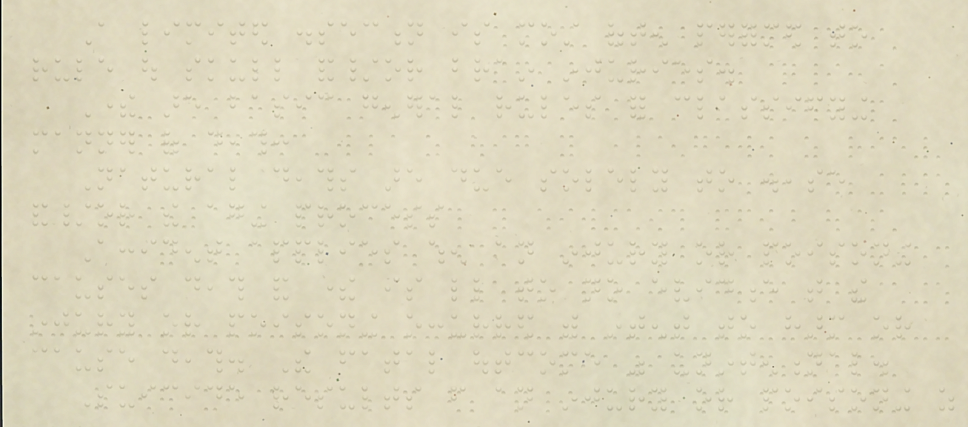A limited dissection is most often performed to
rule out skull and/or brain injuries.
There are basic general rules for classifying
manner of death:
Natural deaths are due solely to disease
and/or the aging process
Accident applies when an injury or poisoning
causes death and there is little to no evidence that the
injury or poisoning occurred with intent to harm or
cause death. The fatal outcome was unintentional.
Suicide results from an injury or poisoning as
